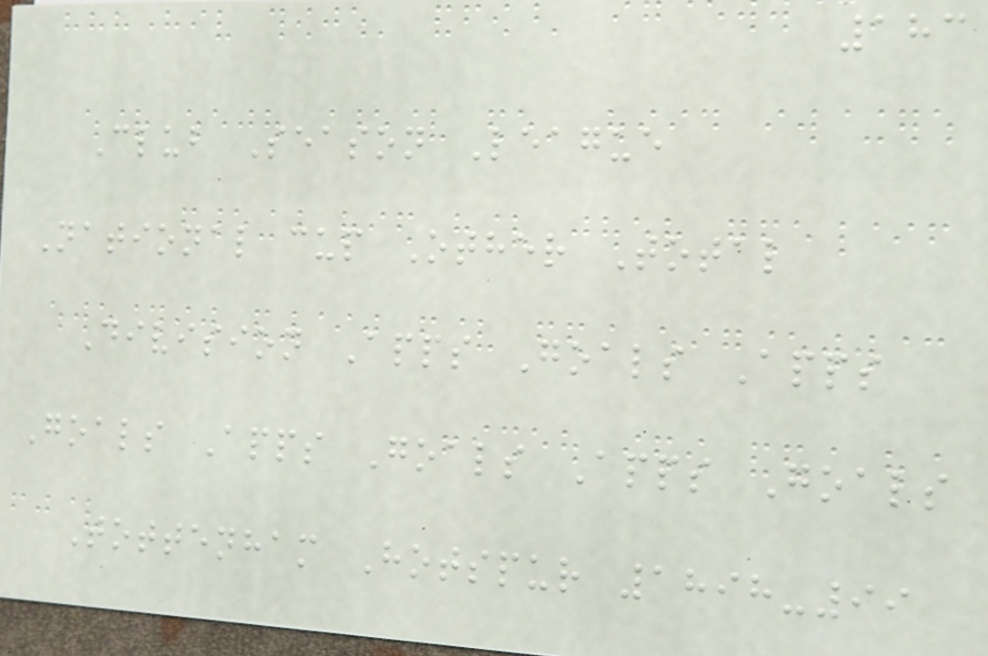183
Club Season League
National cup Other Total
Division Apps Goals Apps
Goals Apps Goals Apps Goals
Tottenham Hotspur 1898-99
